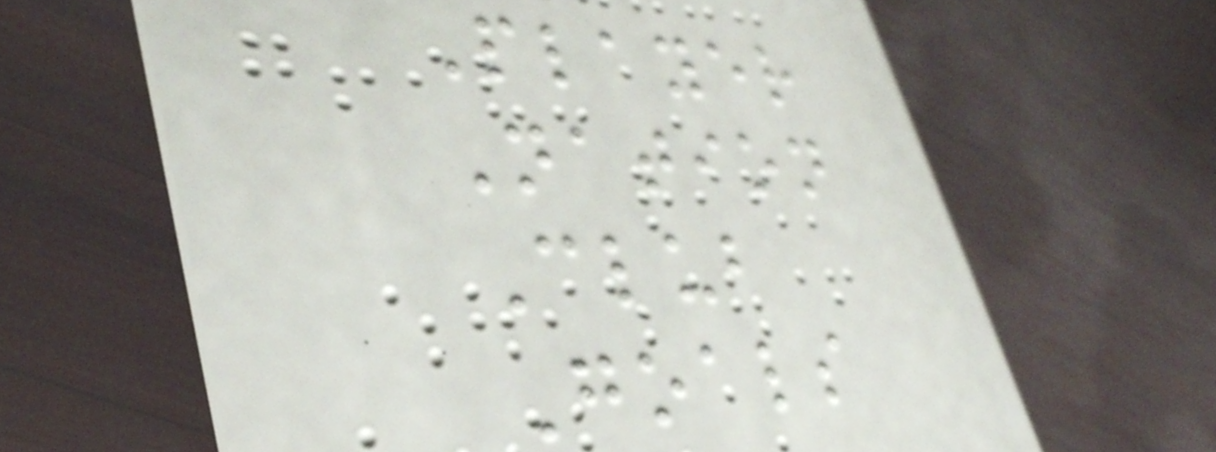Player
Nation
Club
Goals
